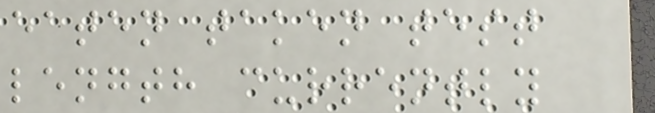eaten taken test
length currently
